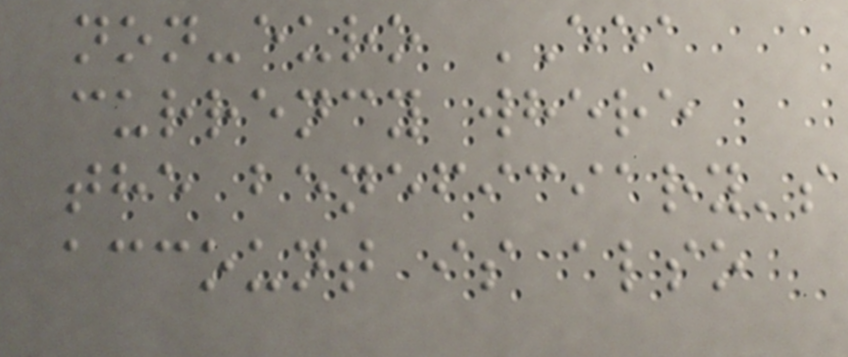non-euro EEA
currency where
the beneficiary's
account is also
